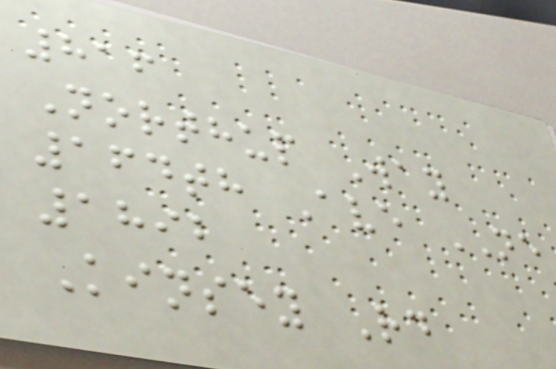816
Northup Way
164th Ave NE
1892
Kinsey Rd
